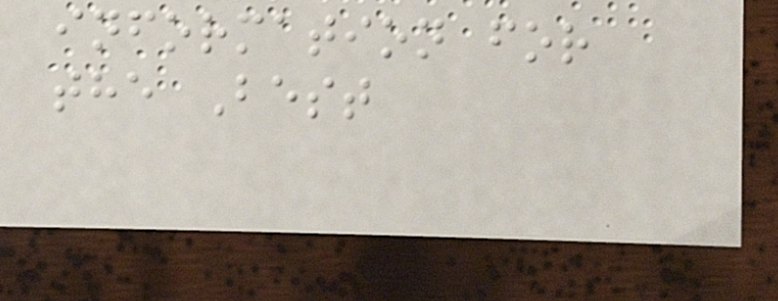information for
the Best
